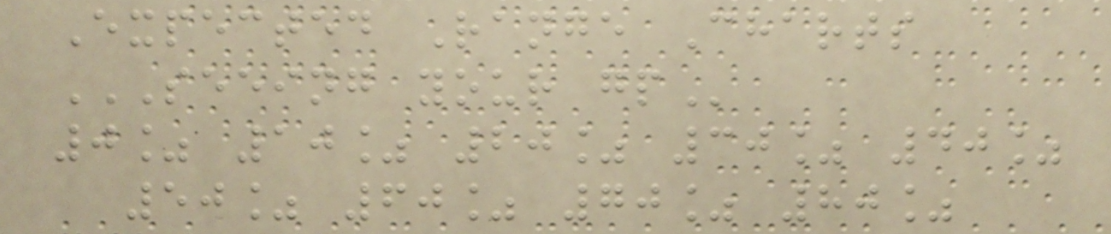Expected Range Charts
SEEING YOUR GP
0% 10% 20% 30% 40%
50% 60% 70% 80%
